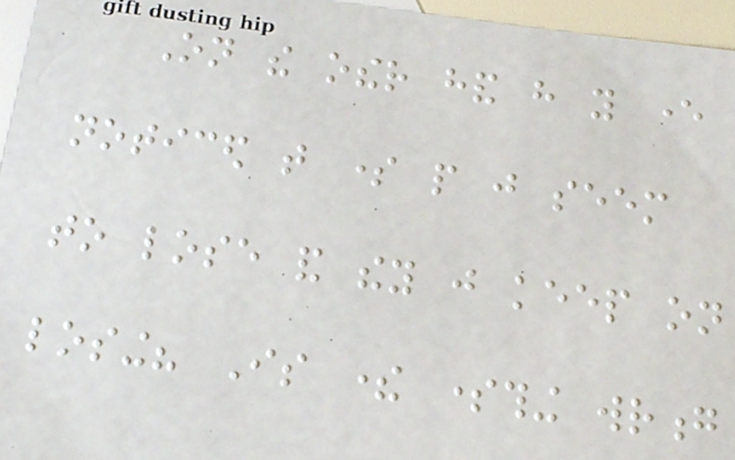On the other hand have you ever
noticed that some people just seem
to lose and they just keep on
losing? Is there something wrong
